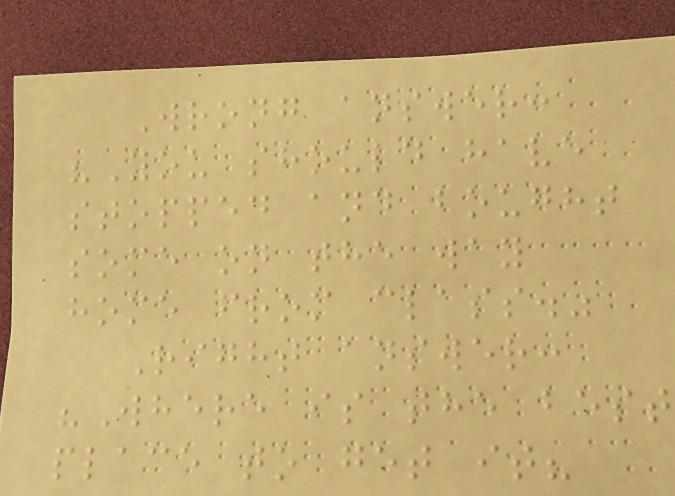Wrong answer:
"You should have
stopped and bought
some on the way
home from class."
Right answer:
"Where is the best
place to get it?
